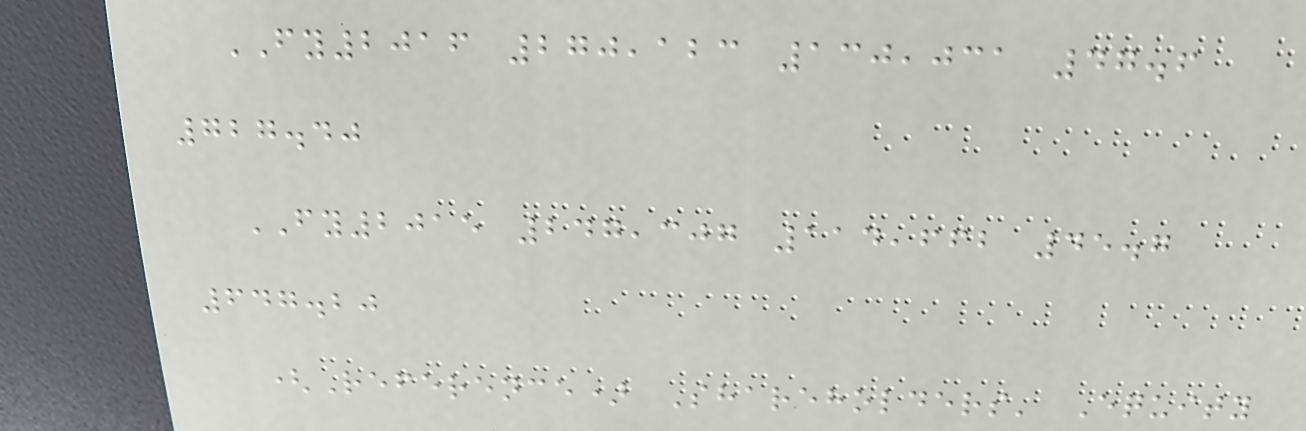FY2016 270,123 130,031 47.6
727.40
FY2015 247,307 114,662 45.7
647.20
(Reference) Shareholders' Equity
